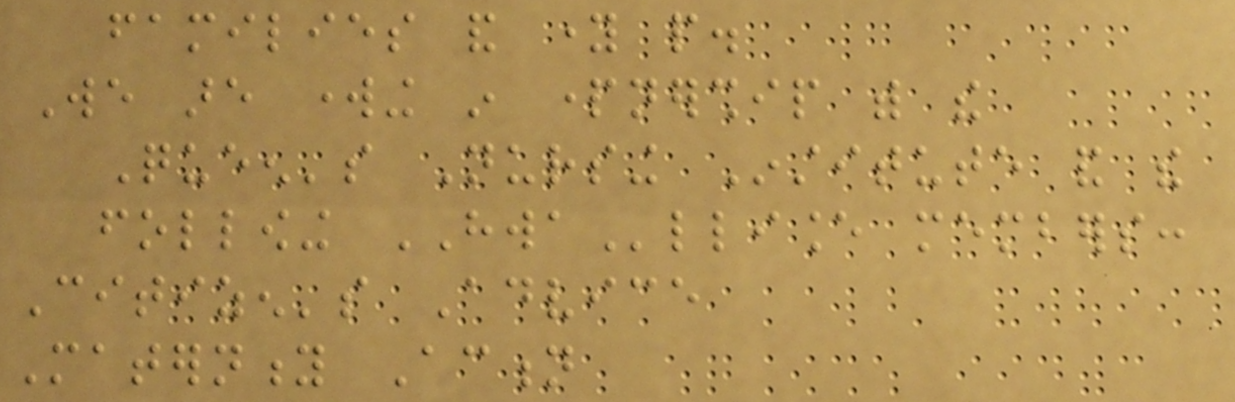families and young people.
We are working in partnership with the
Queen's Nursing Institute and the
following HWAlliance members:
Citizen's Advice
Maternity Action
